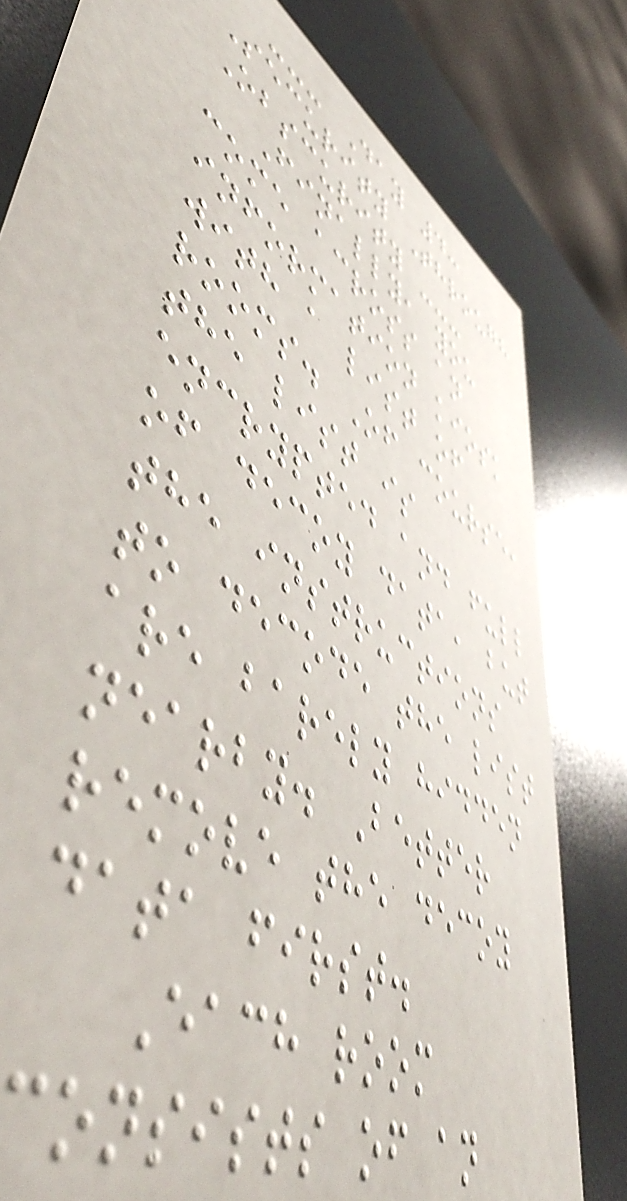--- Day 4:
Security Through
Obscurity ---
Finally, you
come across an
information kiosk
with a list of
rooms. Of course,
the list is
encrypted and full
of decoy data, but
the instructions
to decode the list
are barely hidden
nearby. Better
remove the decoy
data first.
Each room
consists of an
